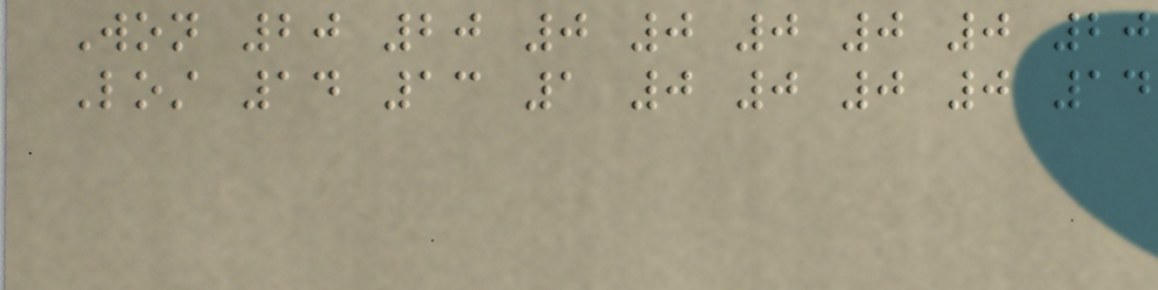Won 20 20 0 0 0 0 0 20
Lost 14 13 1 0 0 0 0 14
